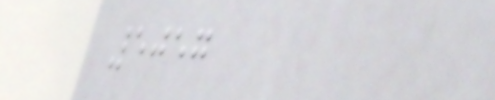5057
